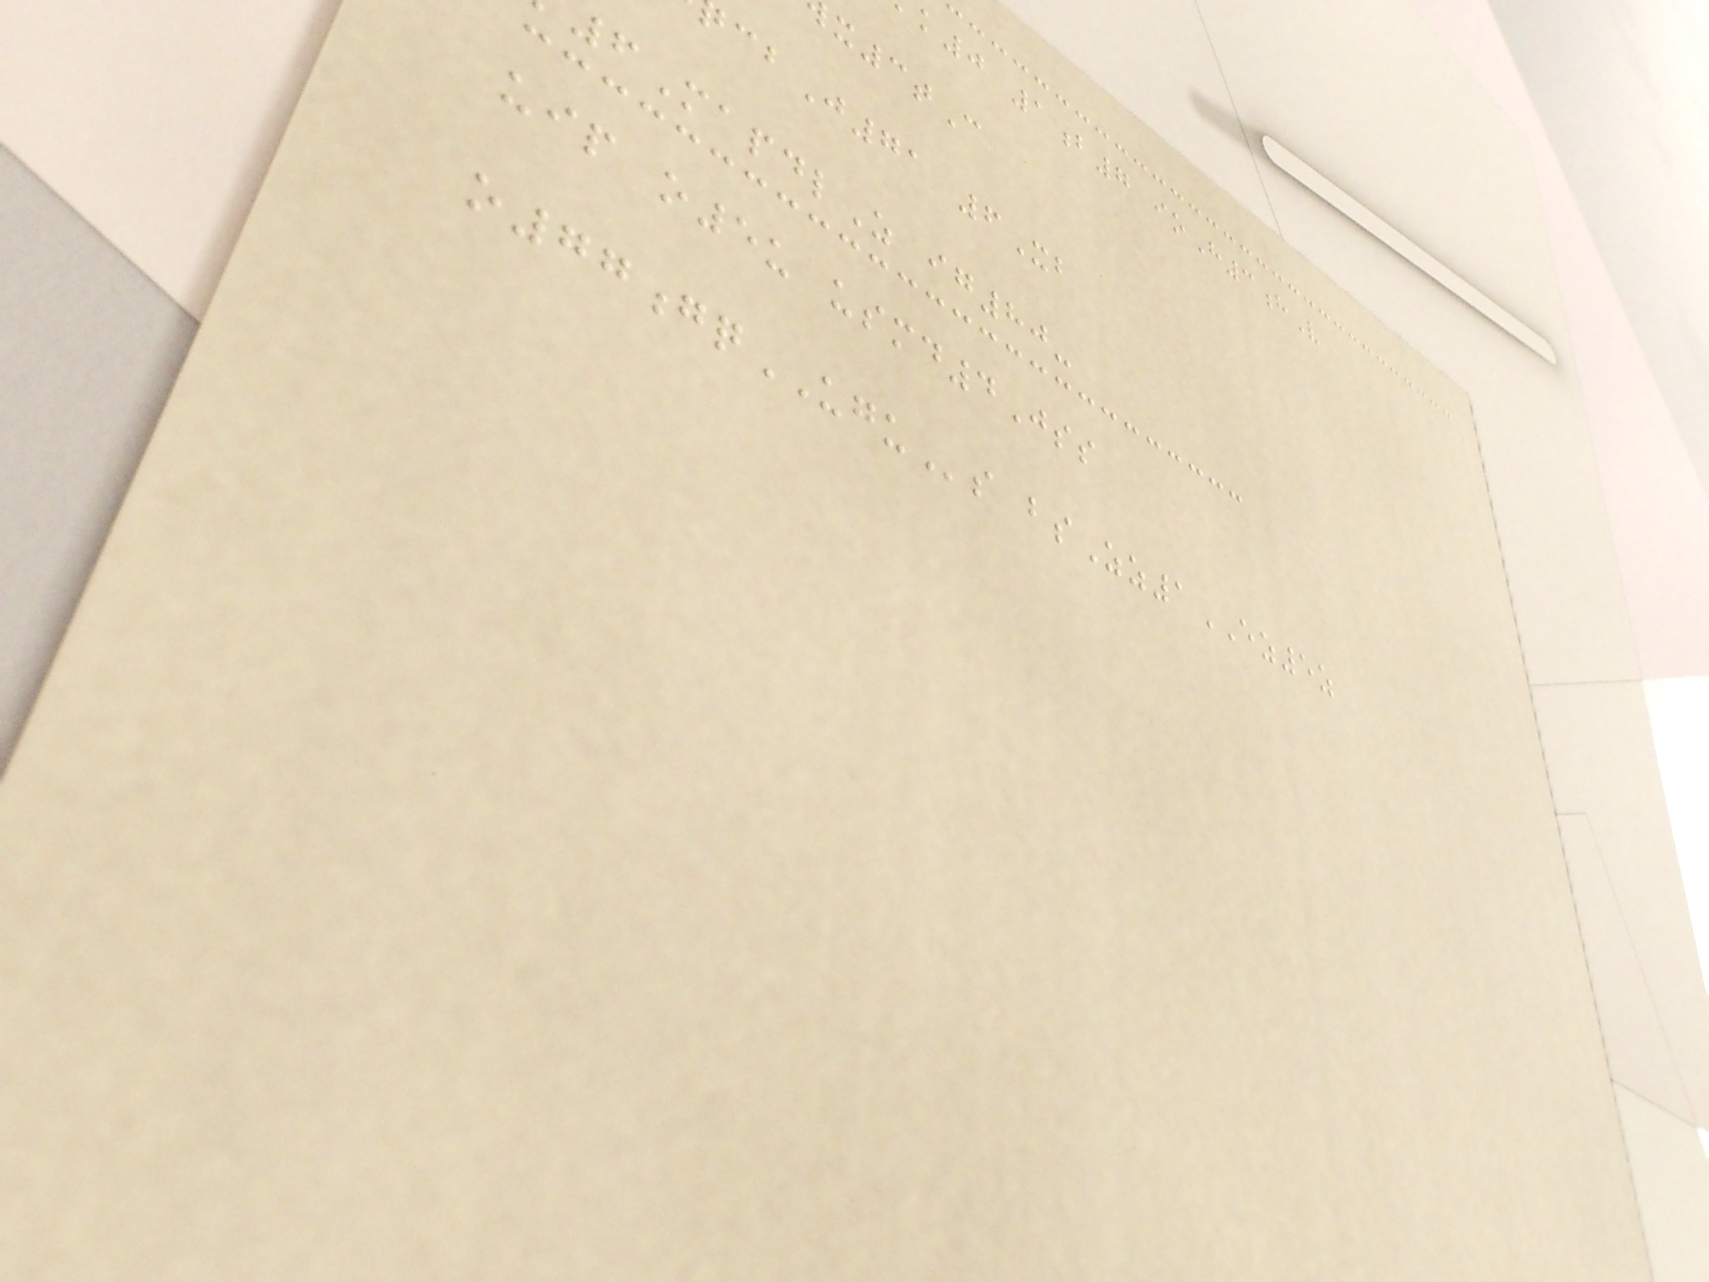k0 1b7 ioH3hV
x3tC
cbJ71 6Xb
6MapdlZ ig80-
uip o5u usmd4Jss
o77gqUGUs bsZz1EZ5z
